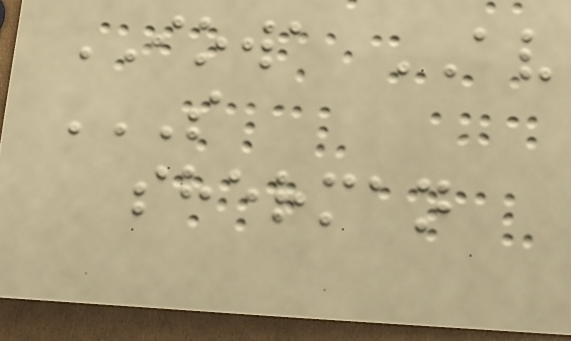IOWA AV
S
SHERMAN
